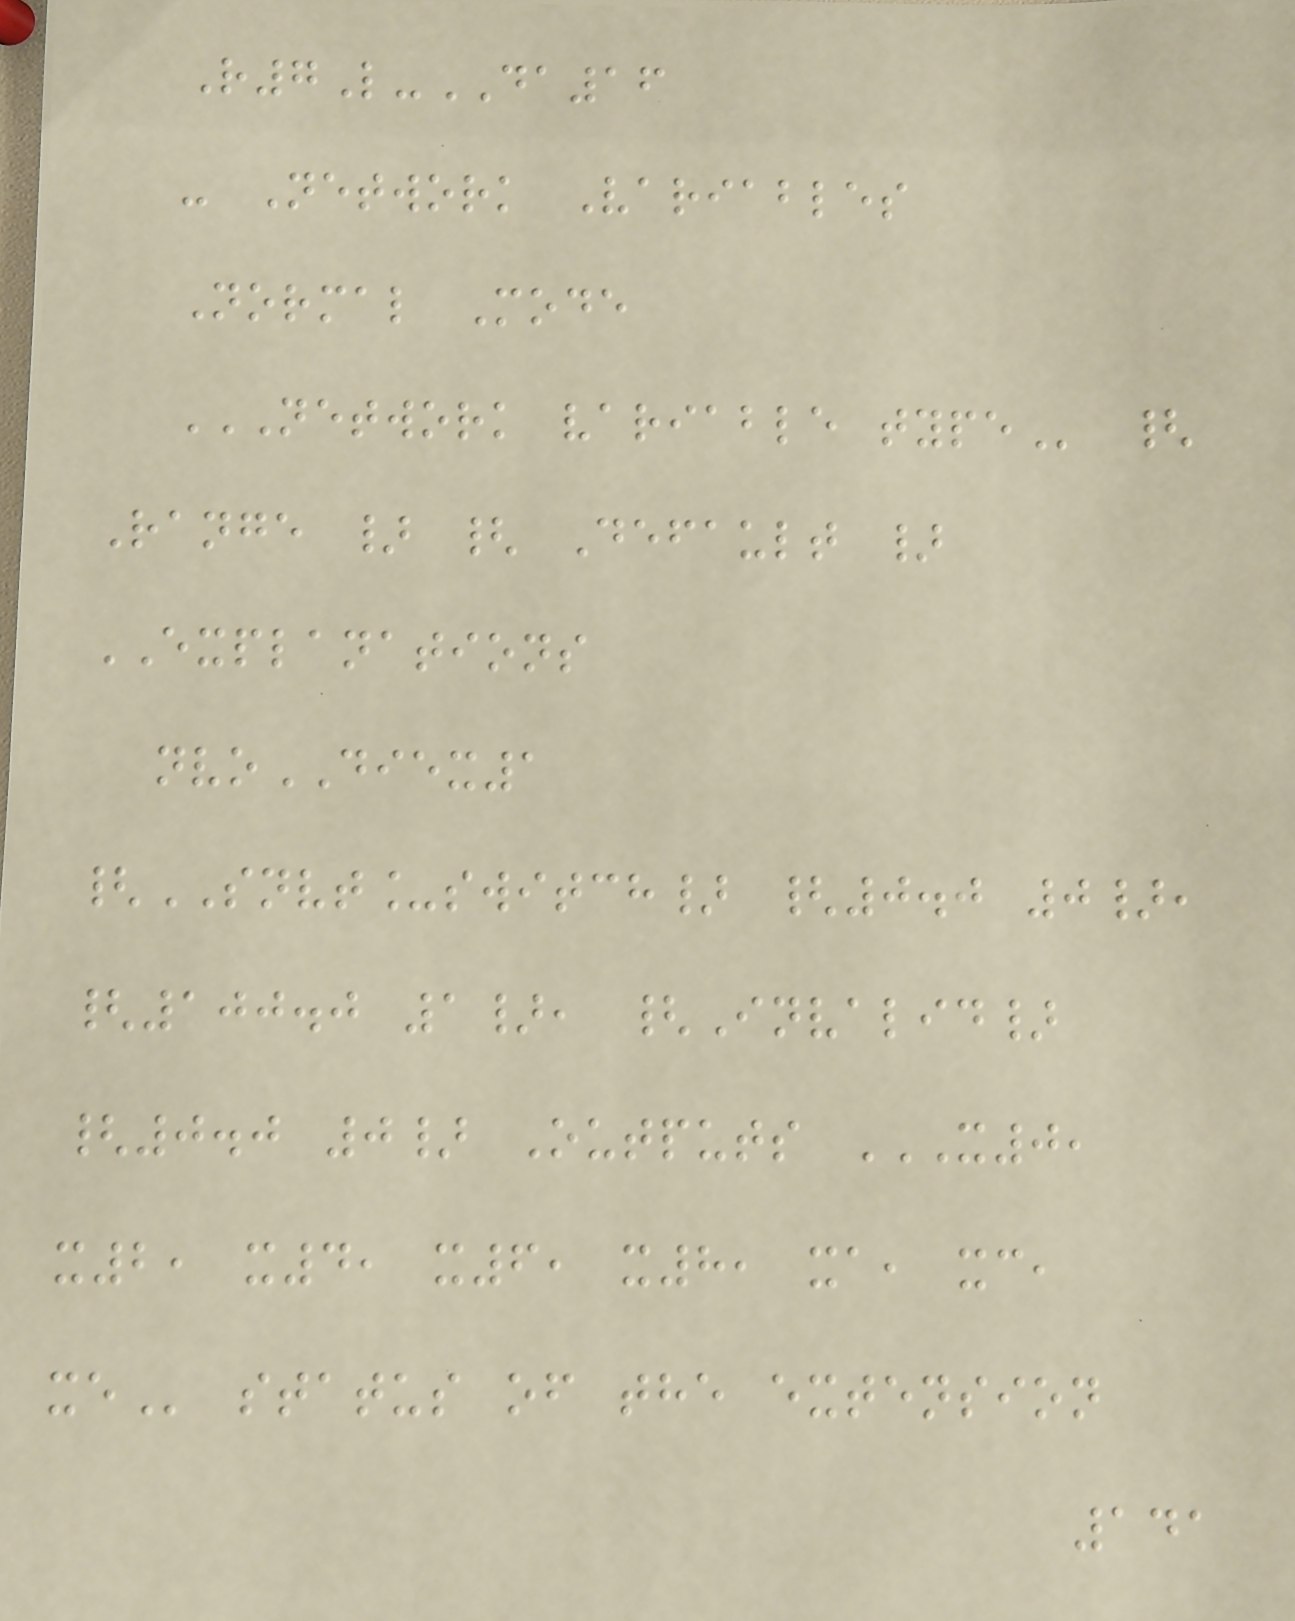R7L-DA16
- Network Variables
Normal Mode
NETWORK VARIABLE TYPE {
Range } { Default }
EXPLANATIONS
nvoDIEX1
{SNVT_switch} {0.0 0},
{100.0 1}, {Invalid}
{0.0 0} Outputs X0,
X2, X4, X6, X8, XA, XC,
XE status of the extension
141
